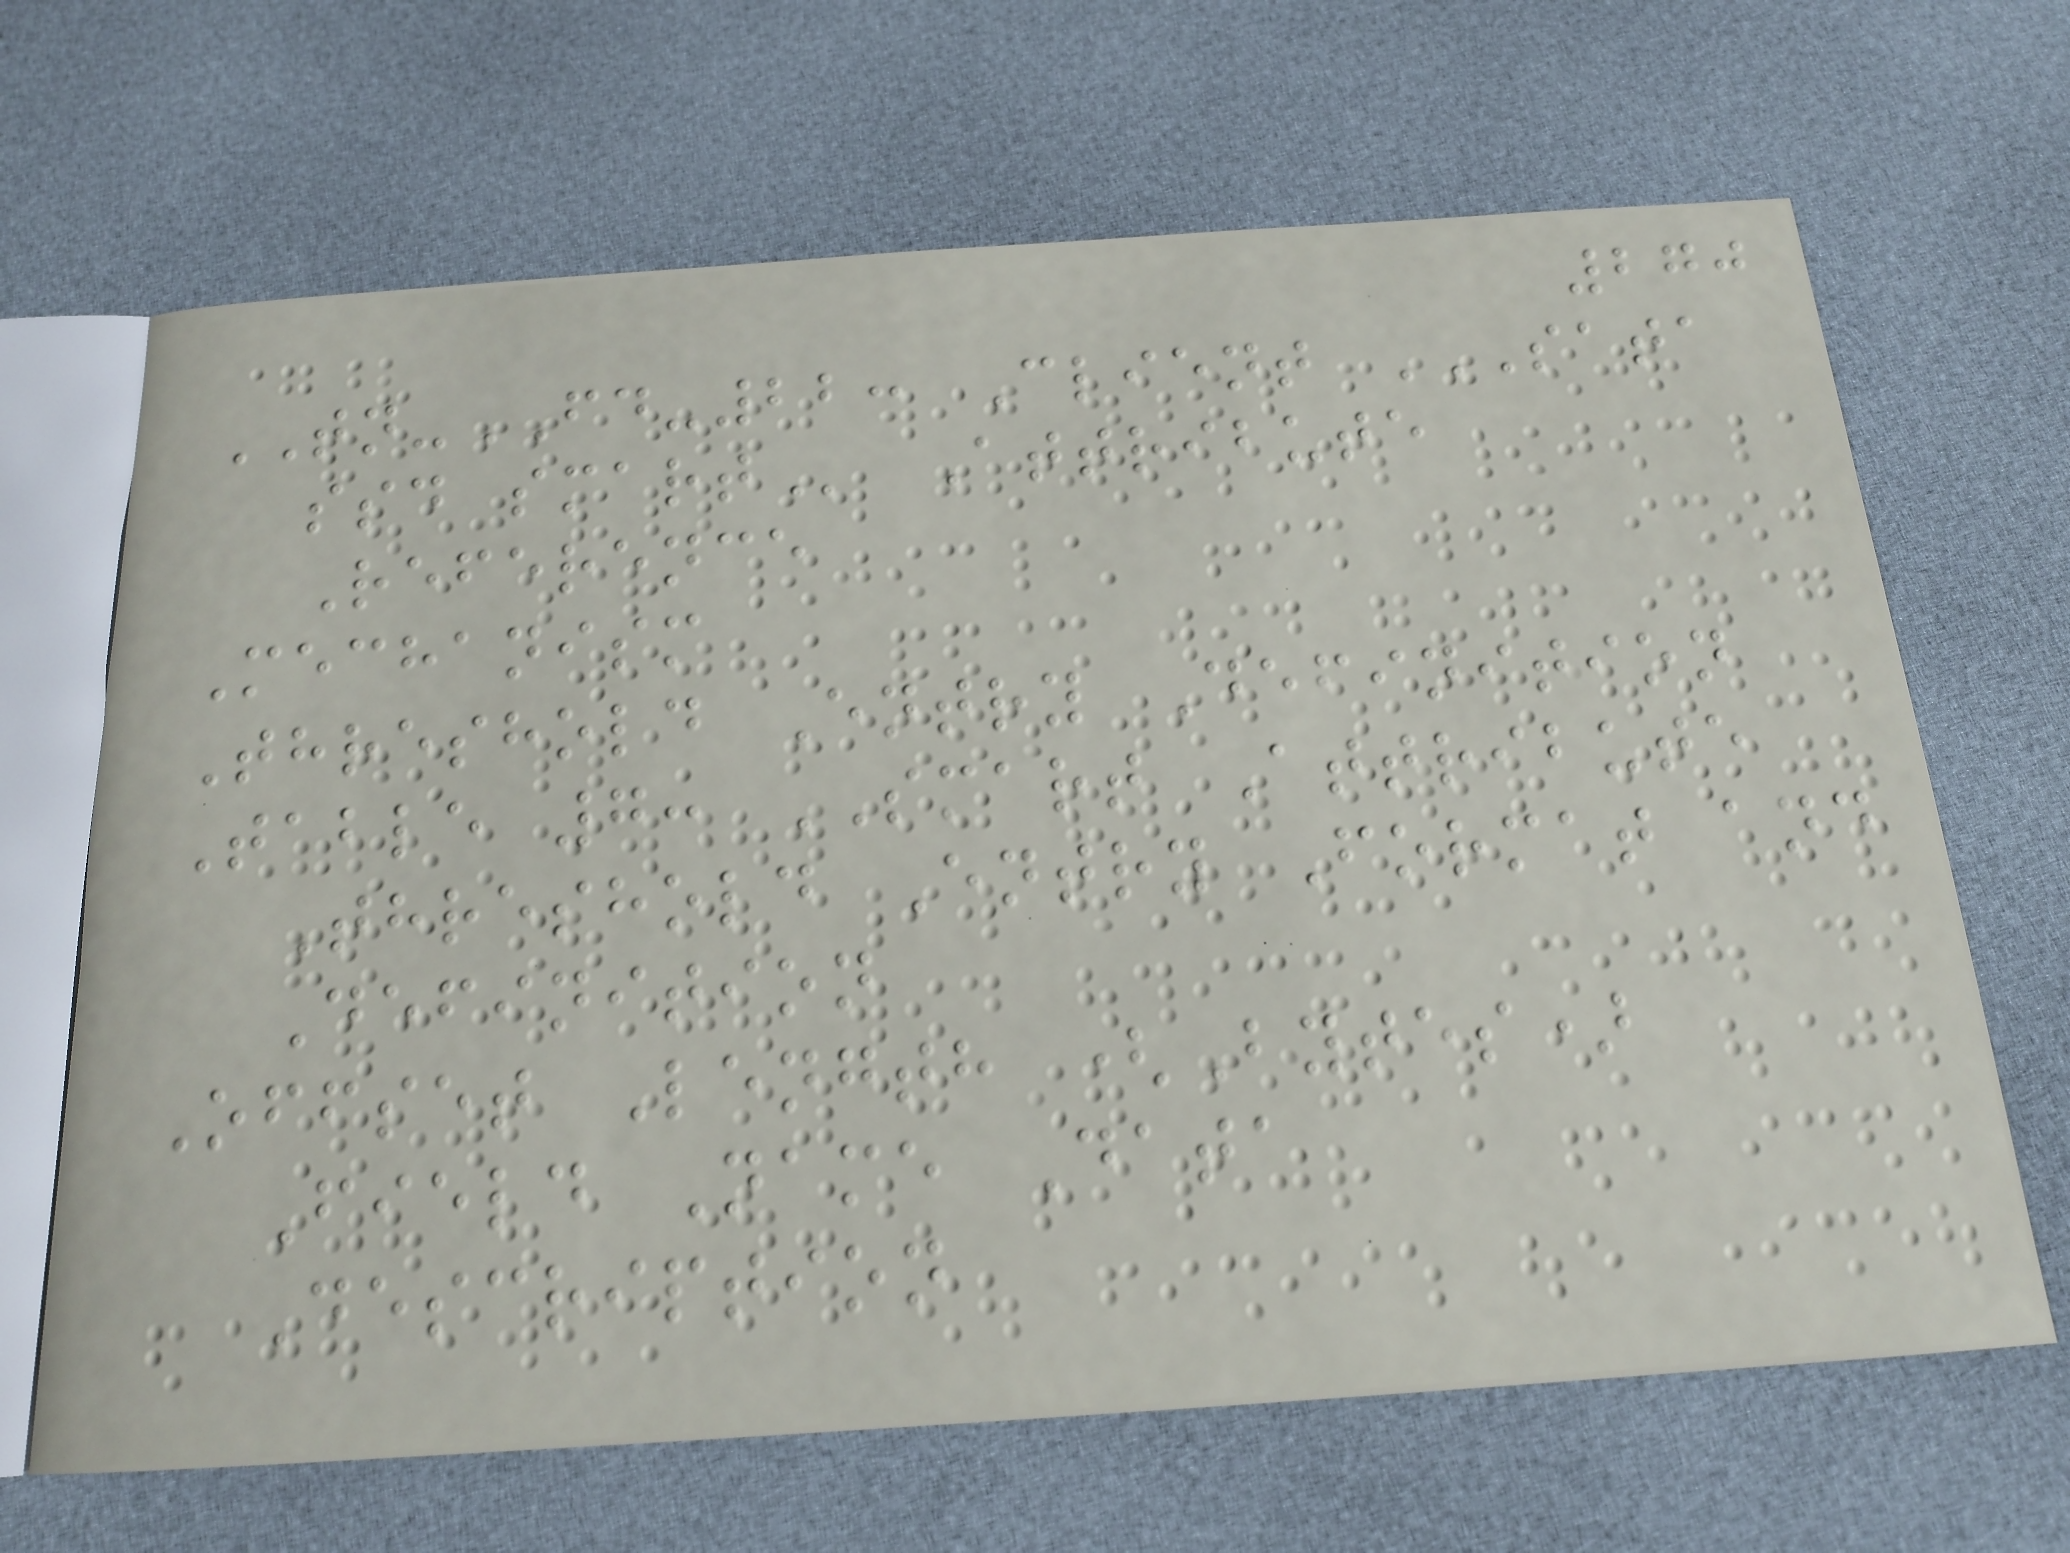270
TN-FD-22: Client SATA
SSD SMART Attribute
Reference
Mechanism
Threshold Entry Definition
Table 7: SMART Attribute
Threshold Entry Format and
Definition
Offset Length (Bytes)
Field Name Data
Description
